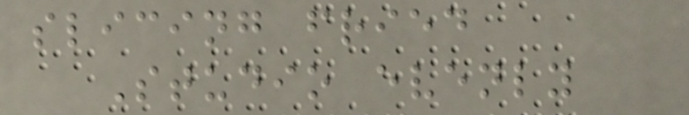slicing fried
Studio evenly
